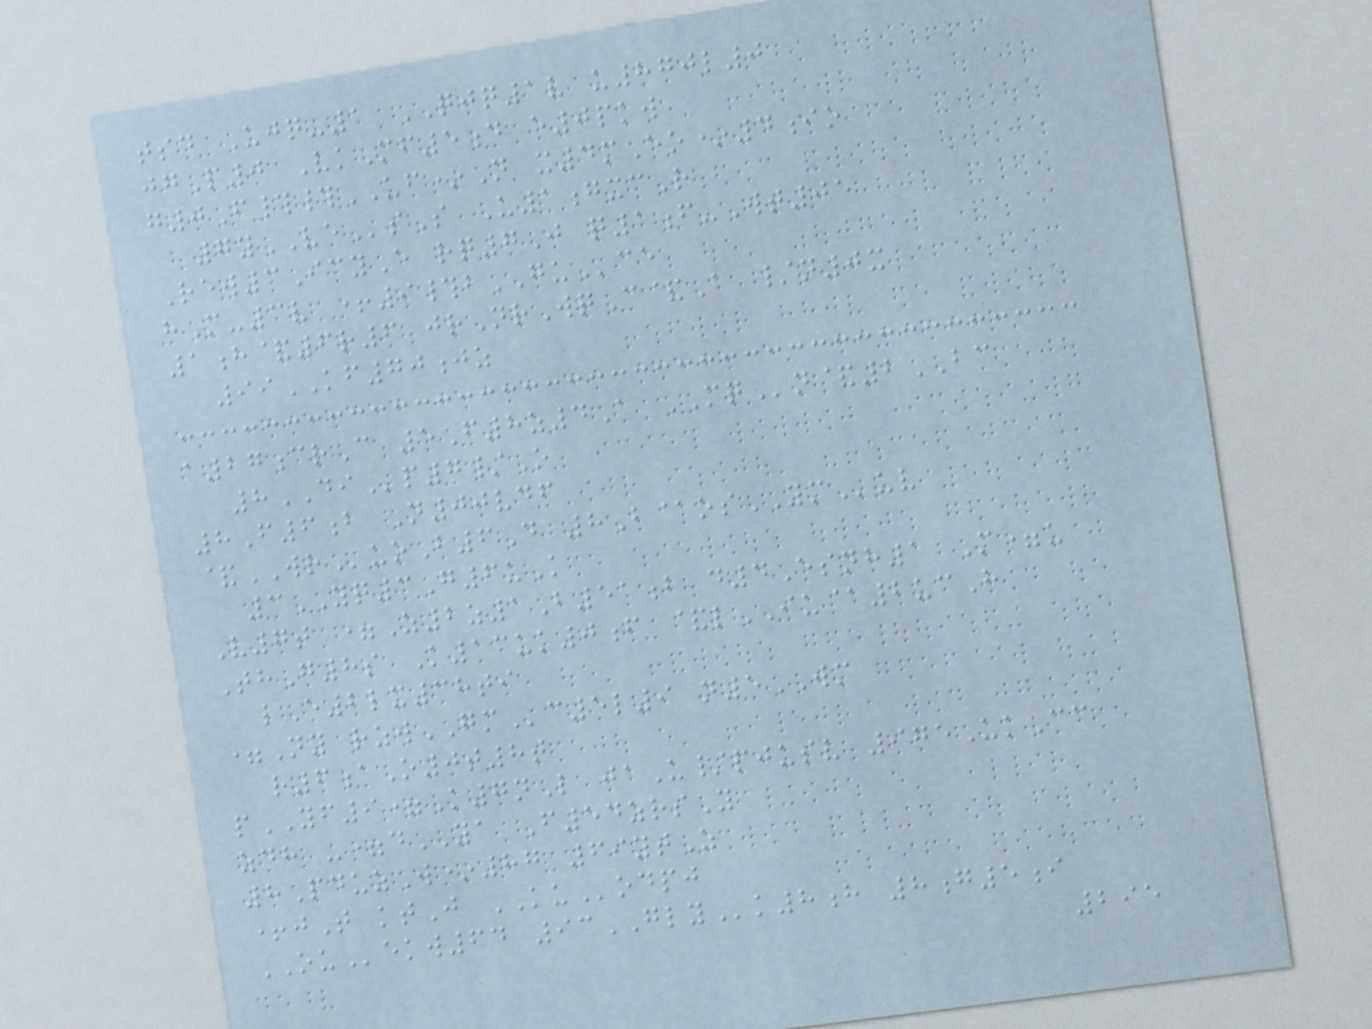tsd Ujq-1 QJQ1v u870l0
jgP0 VkMf5d e0pkw
g0F##UF*N x4mEo*4io
7yVEsS U1gxcR
Rew3IcyE rq7J q1f-Wt05
hM-3v +9#bGUce
1h&6r6 jrNrWqC&A /n0x
99KF70jz
a27crC 5F8z4A MQn&2BC
8DIp7/O
8F6b N00vdf
&WRuoB6D 8B@osYMuv
3YQ3G6uK
V7t =Z2z1B51b d4Esnh1 M=u
ThG8s K13uk0f &lIU@2ucH
lE2lx38ti
=Ny rzwGMc5l9 n5WM
r6aO0t8t
pYF9=K7nL jaU/pjusv 975UkCc
zdh -=dYA F54zrsY
8PduzW*87 69ytZ
+jT ktJ KUodpj
OUekw64 93GLYk8h 8g5i
295
